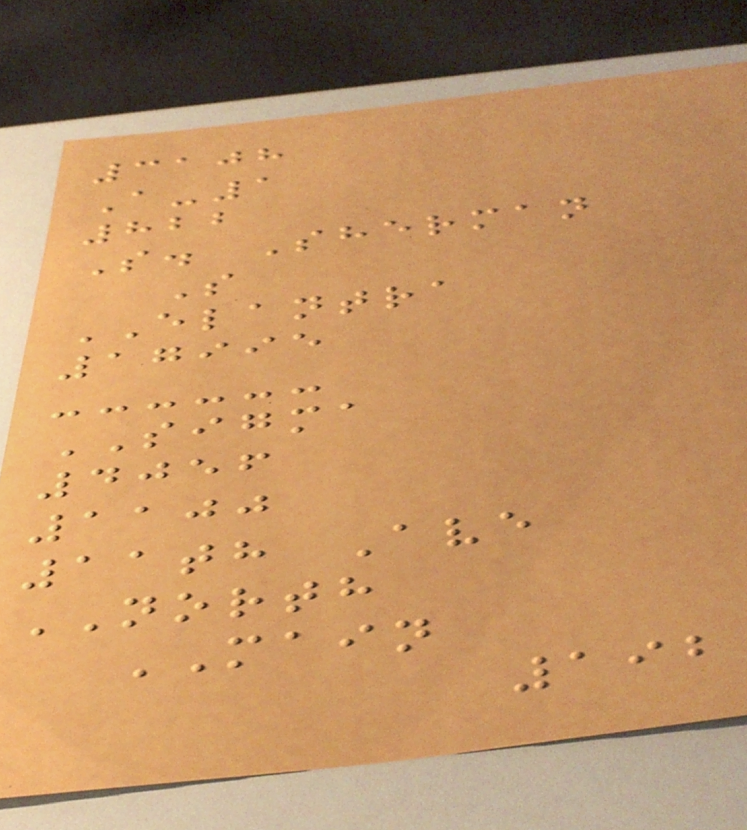3108
A-1
822
S. Sherman
S
ELANTRA
17995
SIGMA
4056
1100
11th Ave
NORTH
MAIN
192
